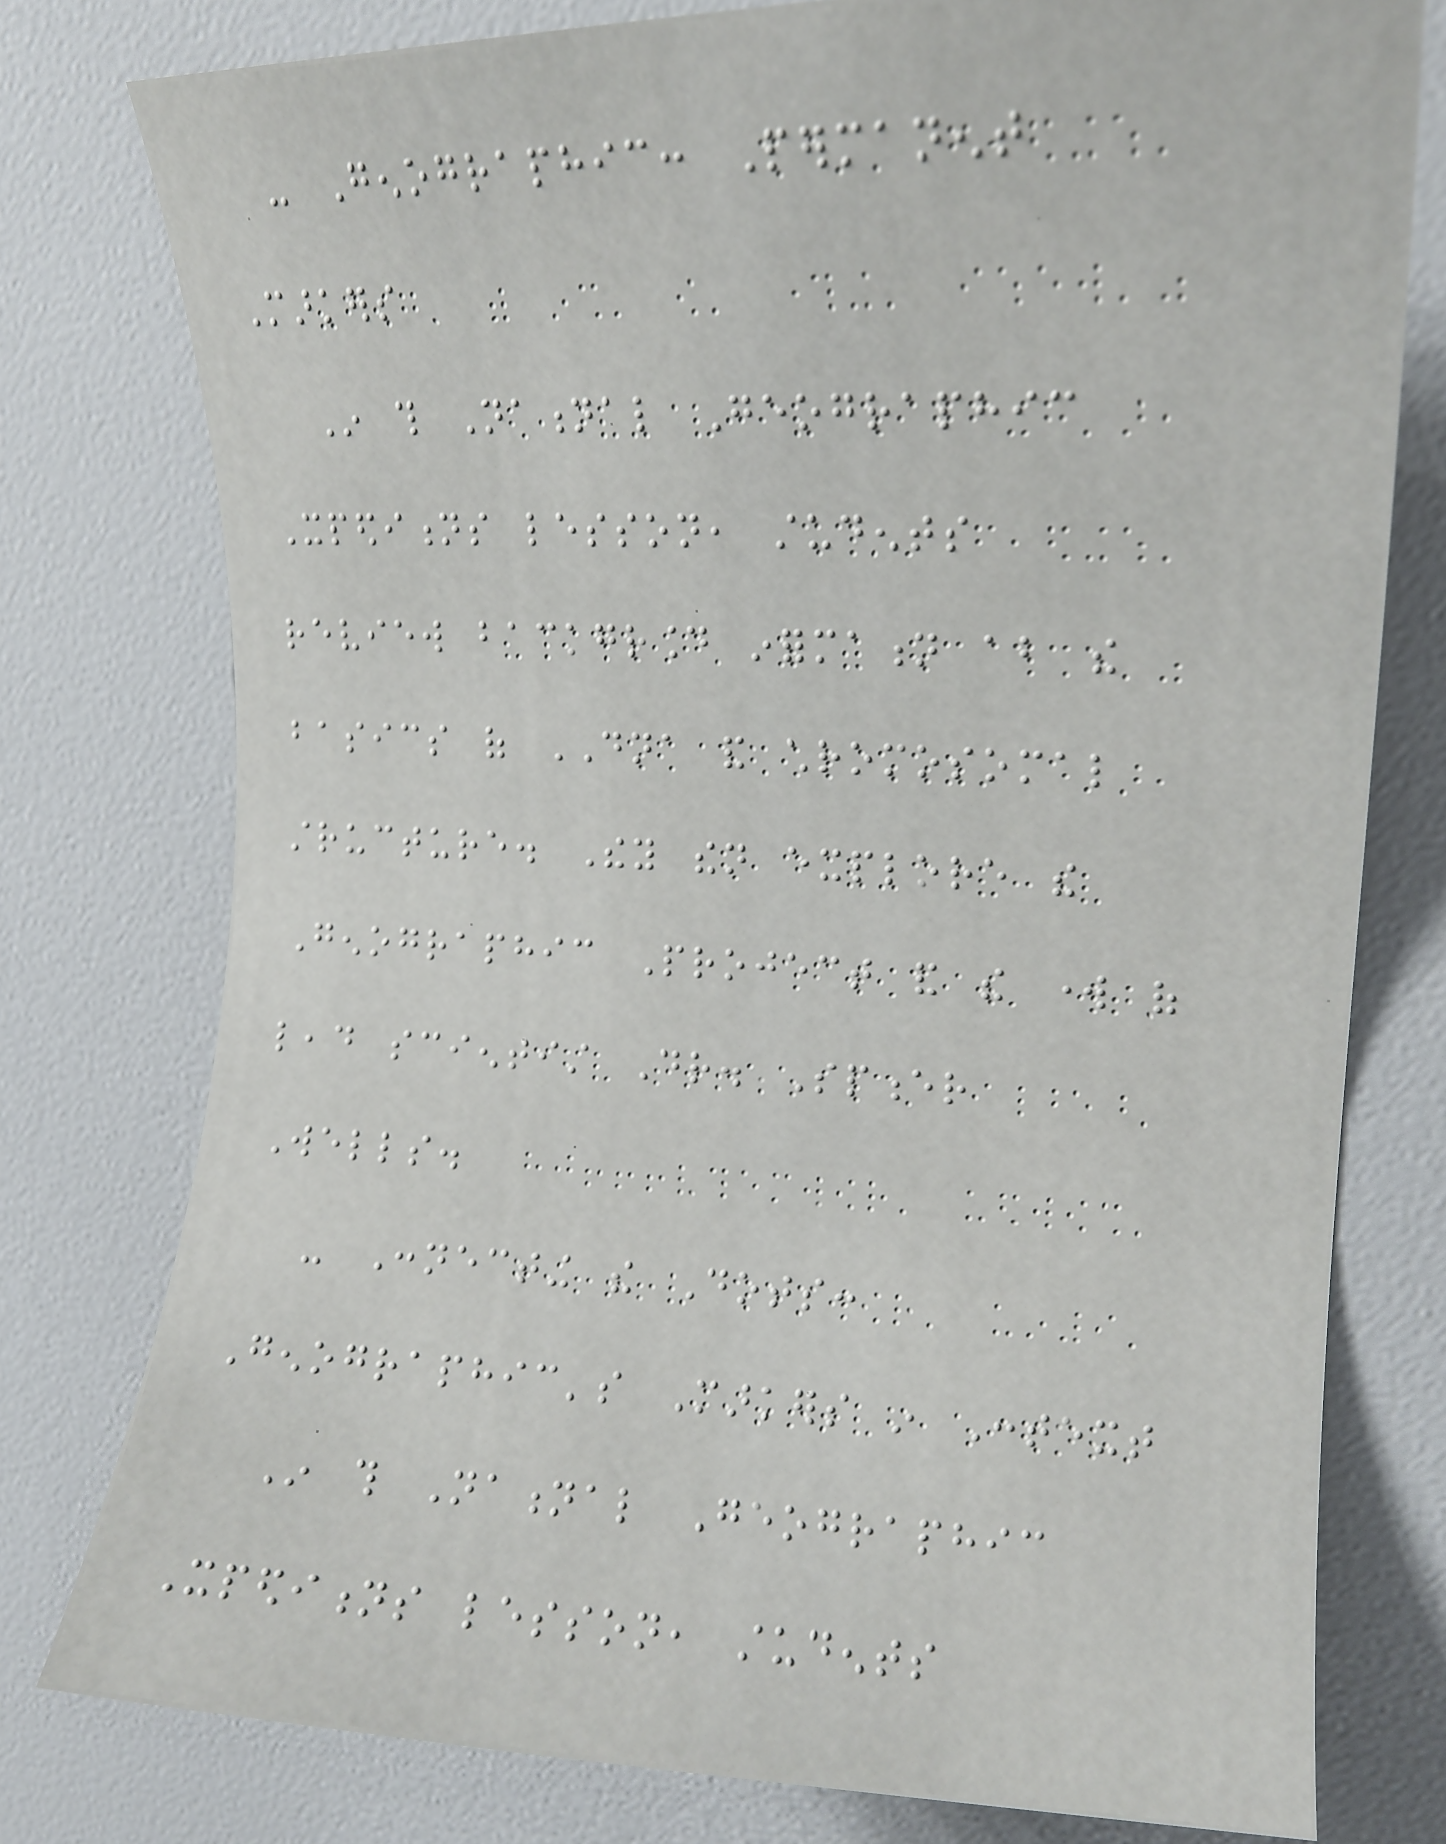- Genographic: Permanent
Markers
In this National Geographic
Xpeditions lesson, students
review background information about the
basics of DNA and chromosomal
structure. They then explore the
Genographic Project and the work of
lead scientist Dr. Spencer
Wells.
- Connecting the Dots:
Genographic's Markers in Context
In this National Geographic
Xpeditions lesson, students
